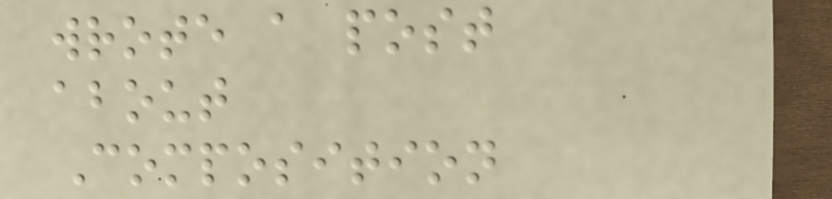wrote a post
about
Composition
